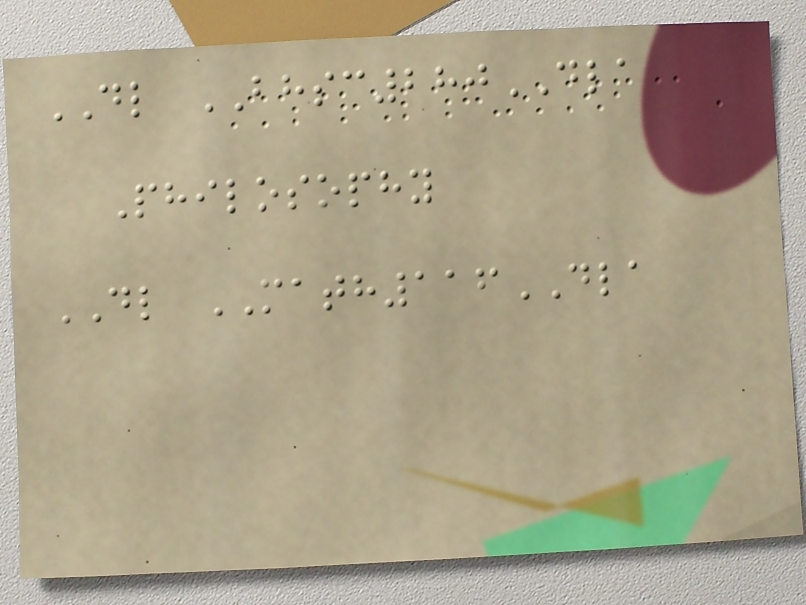DL BHSC280DLA
Philosophy
DL MATH116DLA
